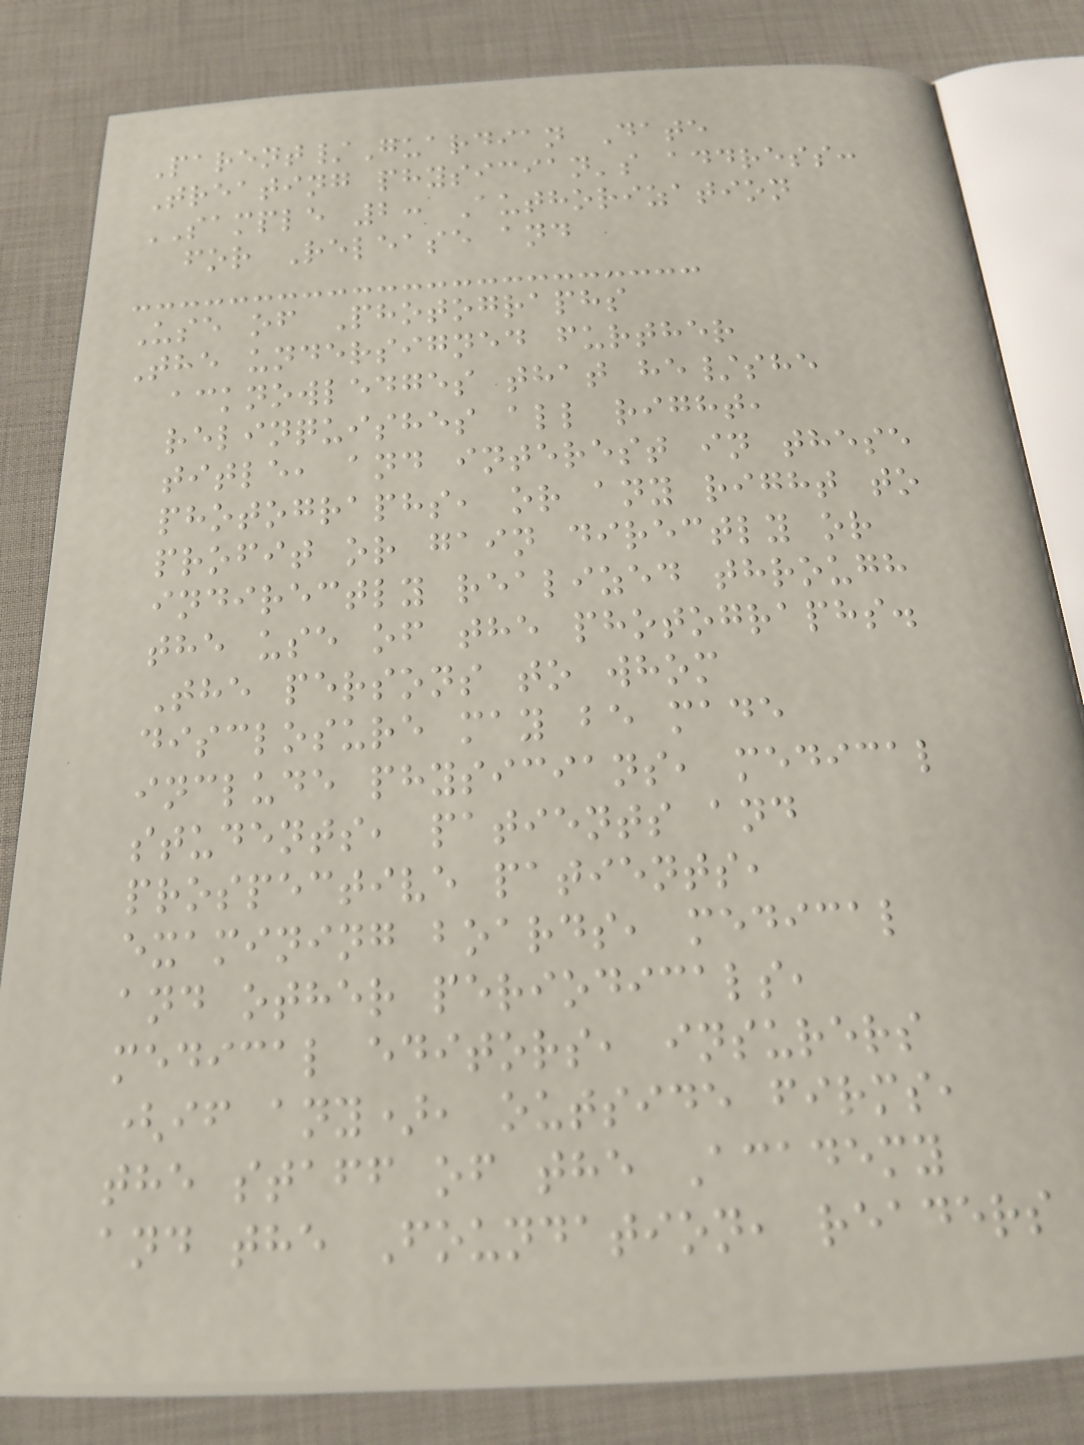Parent/Guardian Date
Treating physician's address:
SAMPLE 2: Authorization
for Release and
Use of Photographs
The undersigned further
acknowledges that he/she
relinquishes all right,
title, and interest in these
photographs, or any right to
profit or gain directly or
indirectly realized through
the use of the photographs.
The persons to whom
disclosure may be made
include physicians, medical
students, patients and
prospective patients,
examining boards, medical
and other periodicals,
medical editors, insurers
(if any), outside firms,
the staff of the Academy
and the Foundation, readers
